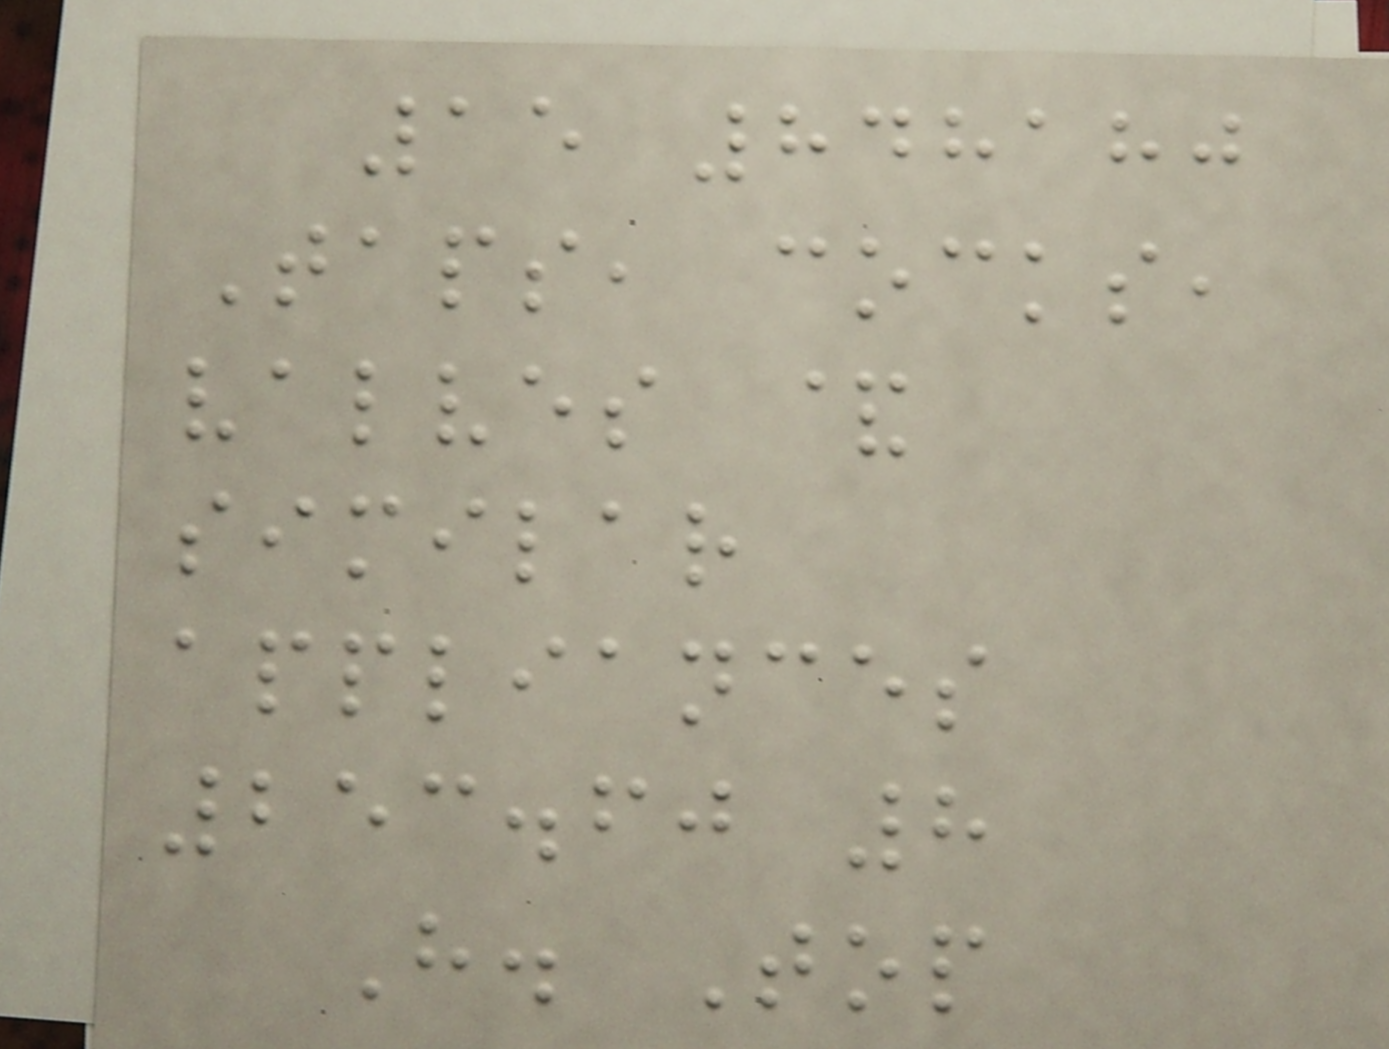15 848180
Taps, cocks,
valves &
similar
appliances
253.60 8
H. Top
